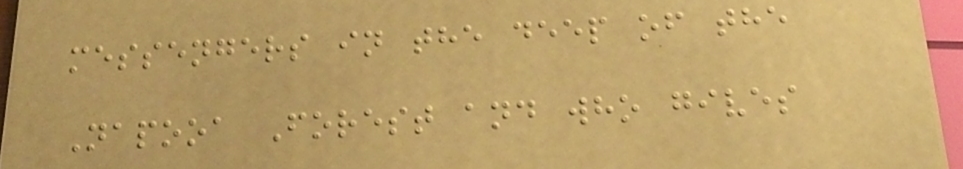messengers in the deep of the
Napooa Forest and who gives
